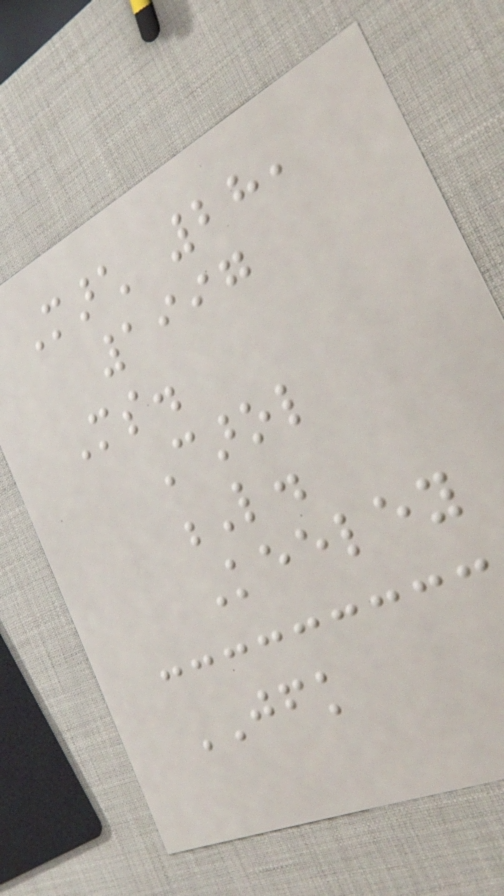March 28,
1997
Ms.
Carol
L.
Keeley
JFK
